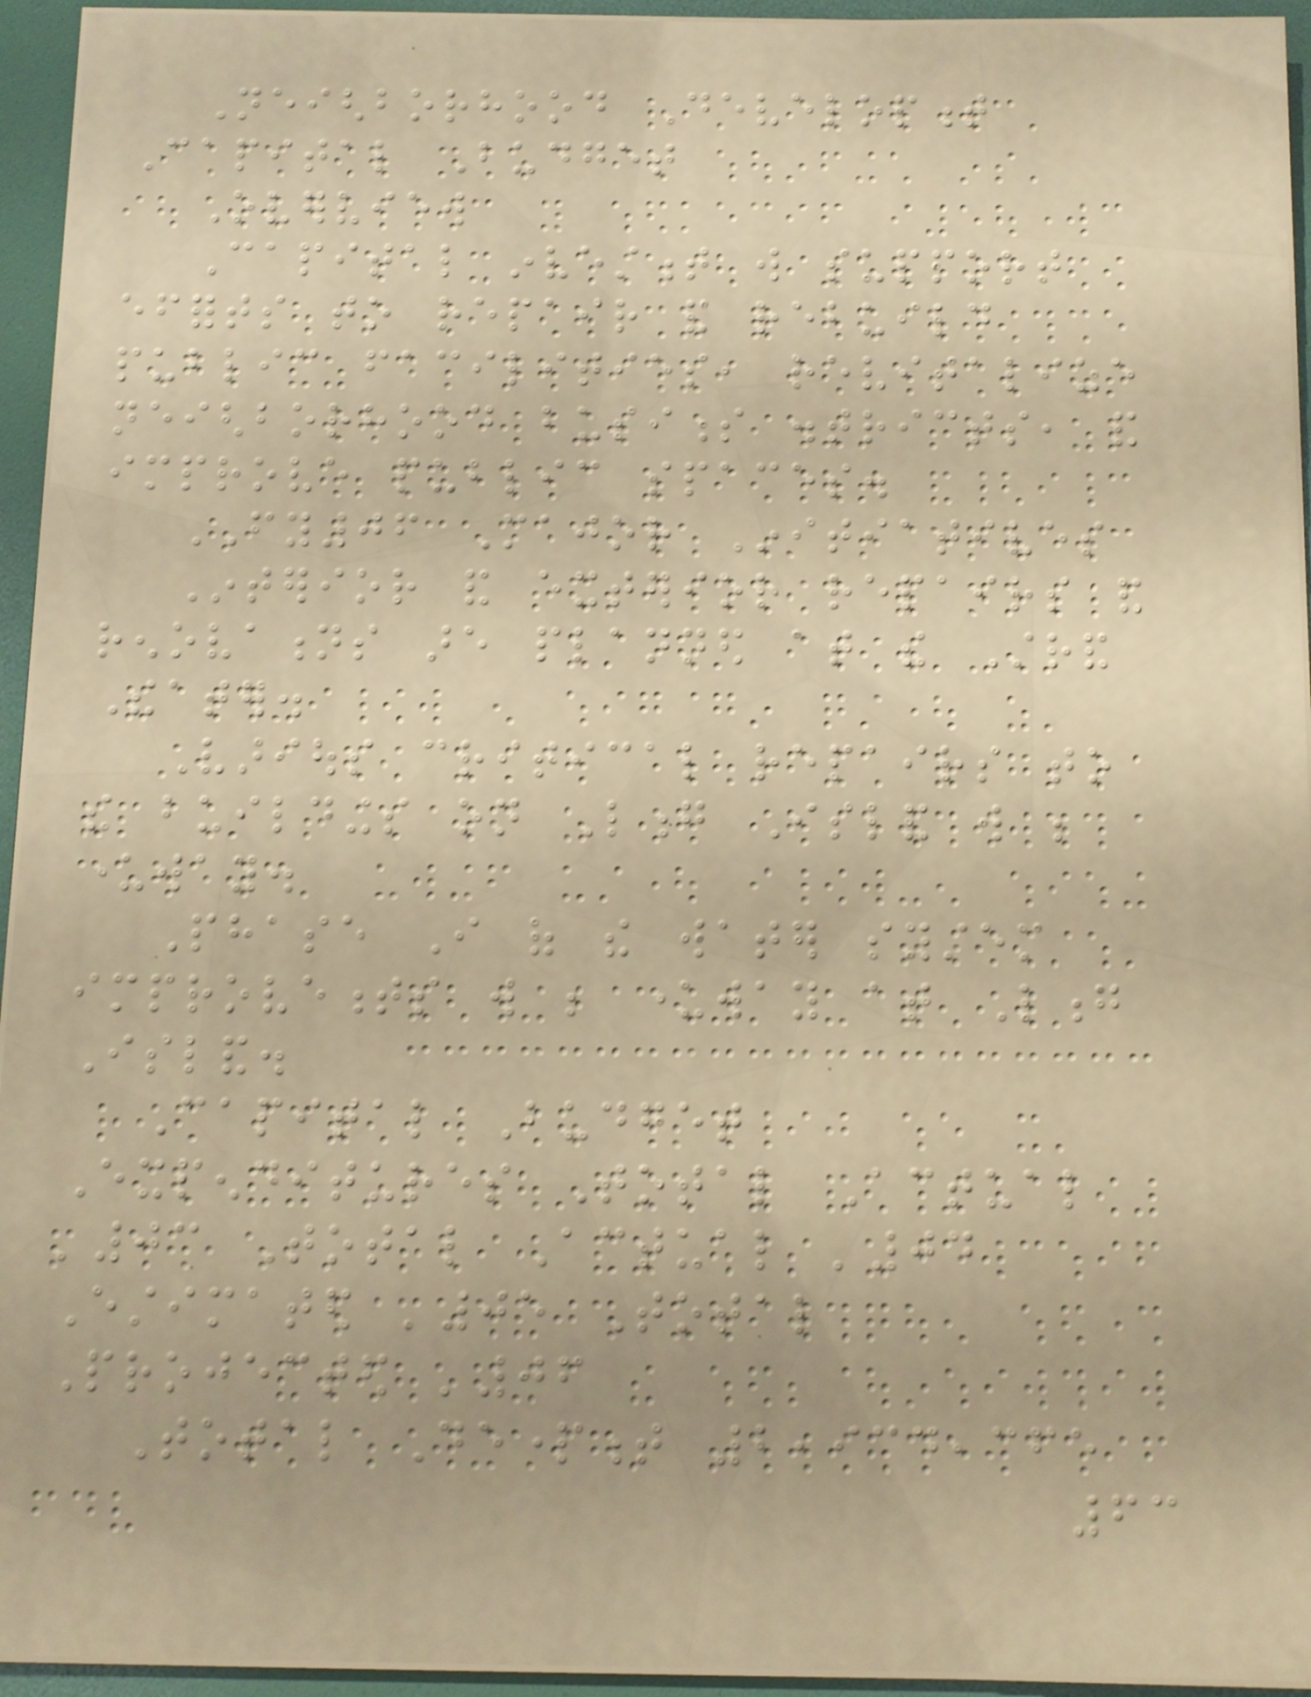Neighborhood Development
Capital Budget
Overview
Capital investment will support
efforts to repair and rebuild
public facilities, revitalize
neighborhood business districts, and
improve public spaces.
FY06 Major Initiatives
Interior and exterior repairs and
renovations are planned at the Strand
Theater.
Various critical repairs to
the buildings on Long Island will be
underway.
Phase I of the water system
improvements will be underway at Long
Island.
Capital Budget
Expenditures Total Actual
'03 Total Actual '04
Estimated '05 Total
Projected '06
Total Department 2,934,365
63
